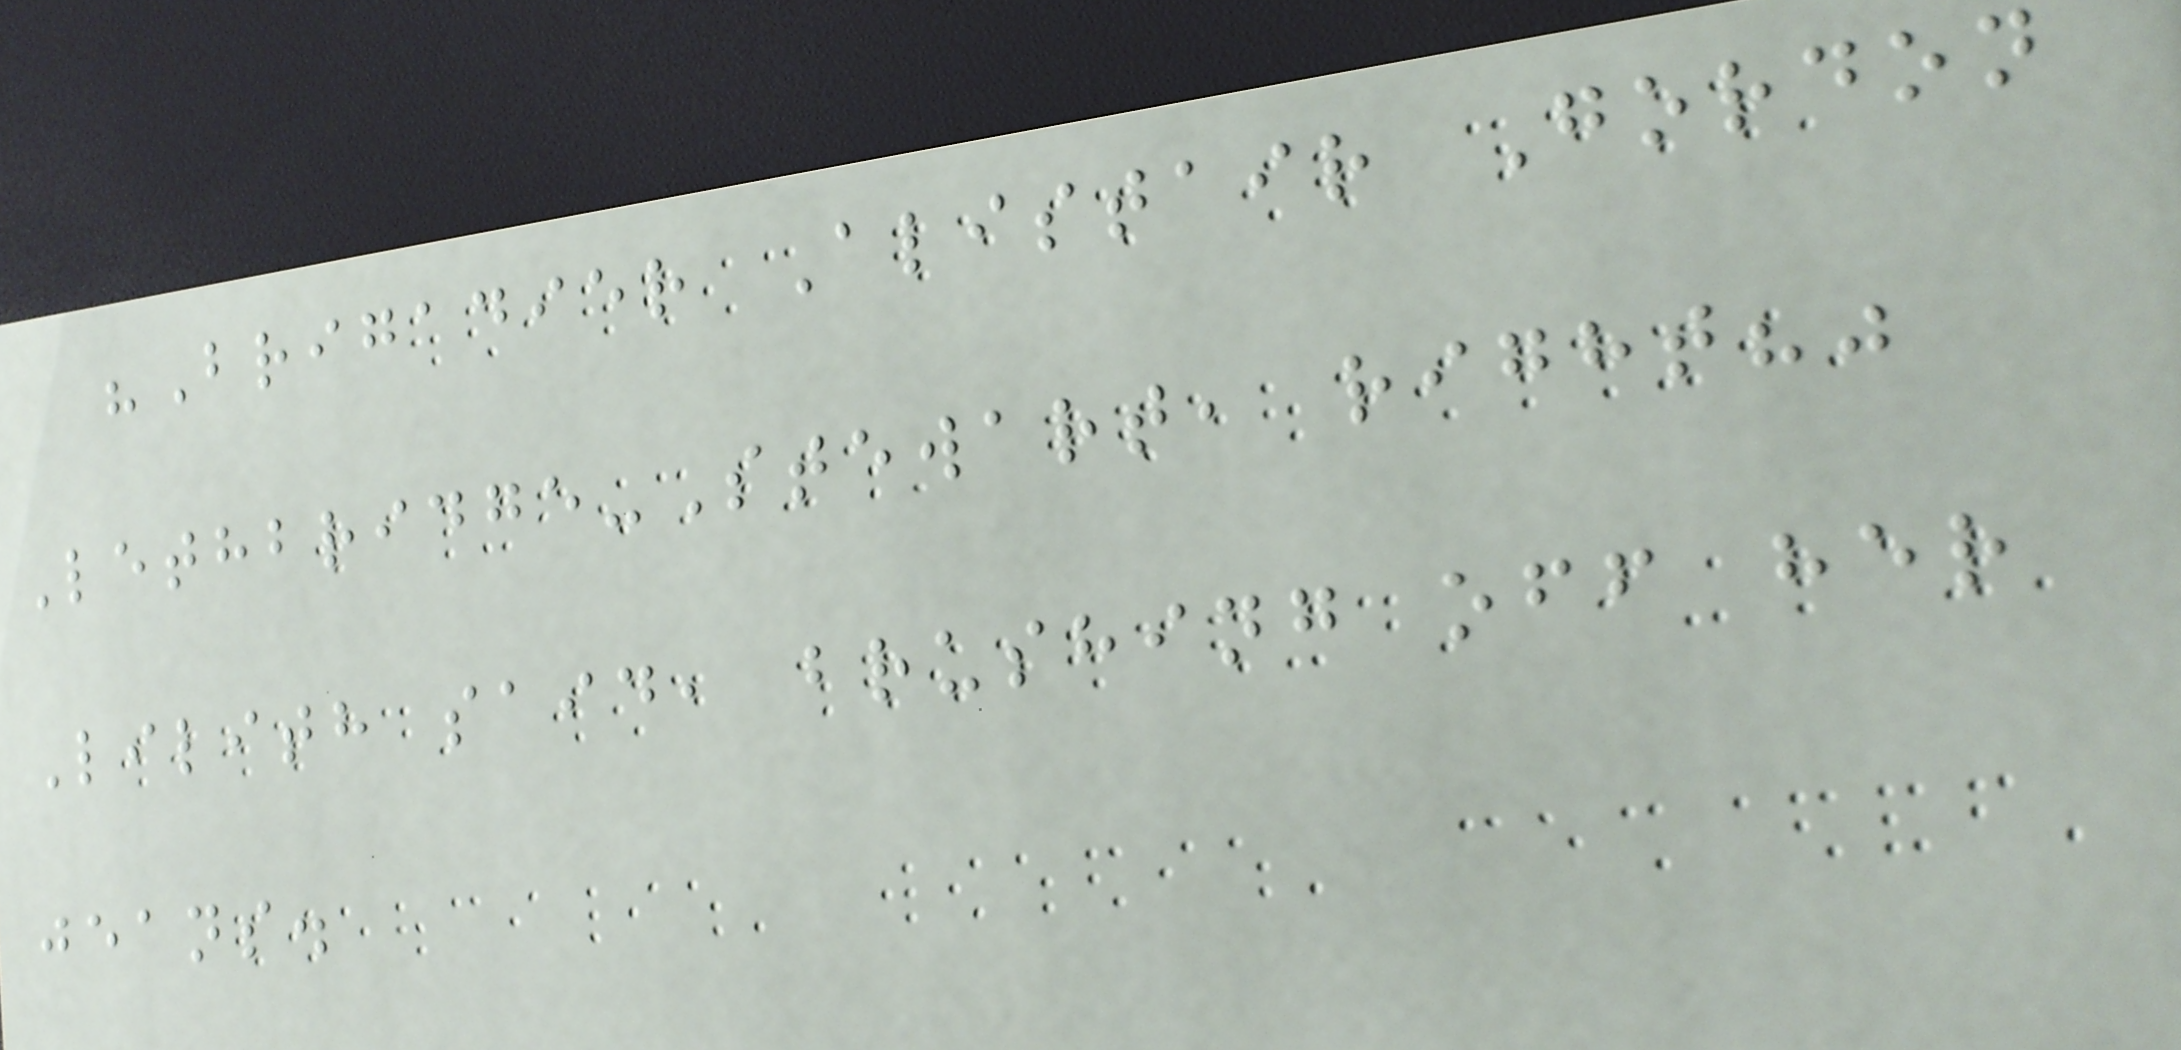"Brigadier Alistair Gordon
Lethbridge-Stewart, right?"
Lilith said, brushing off her
jeans.
